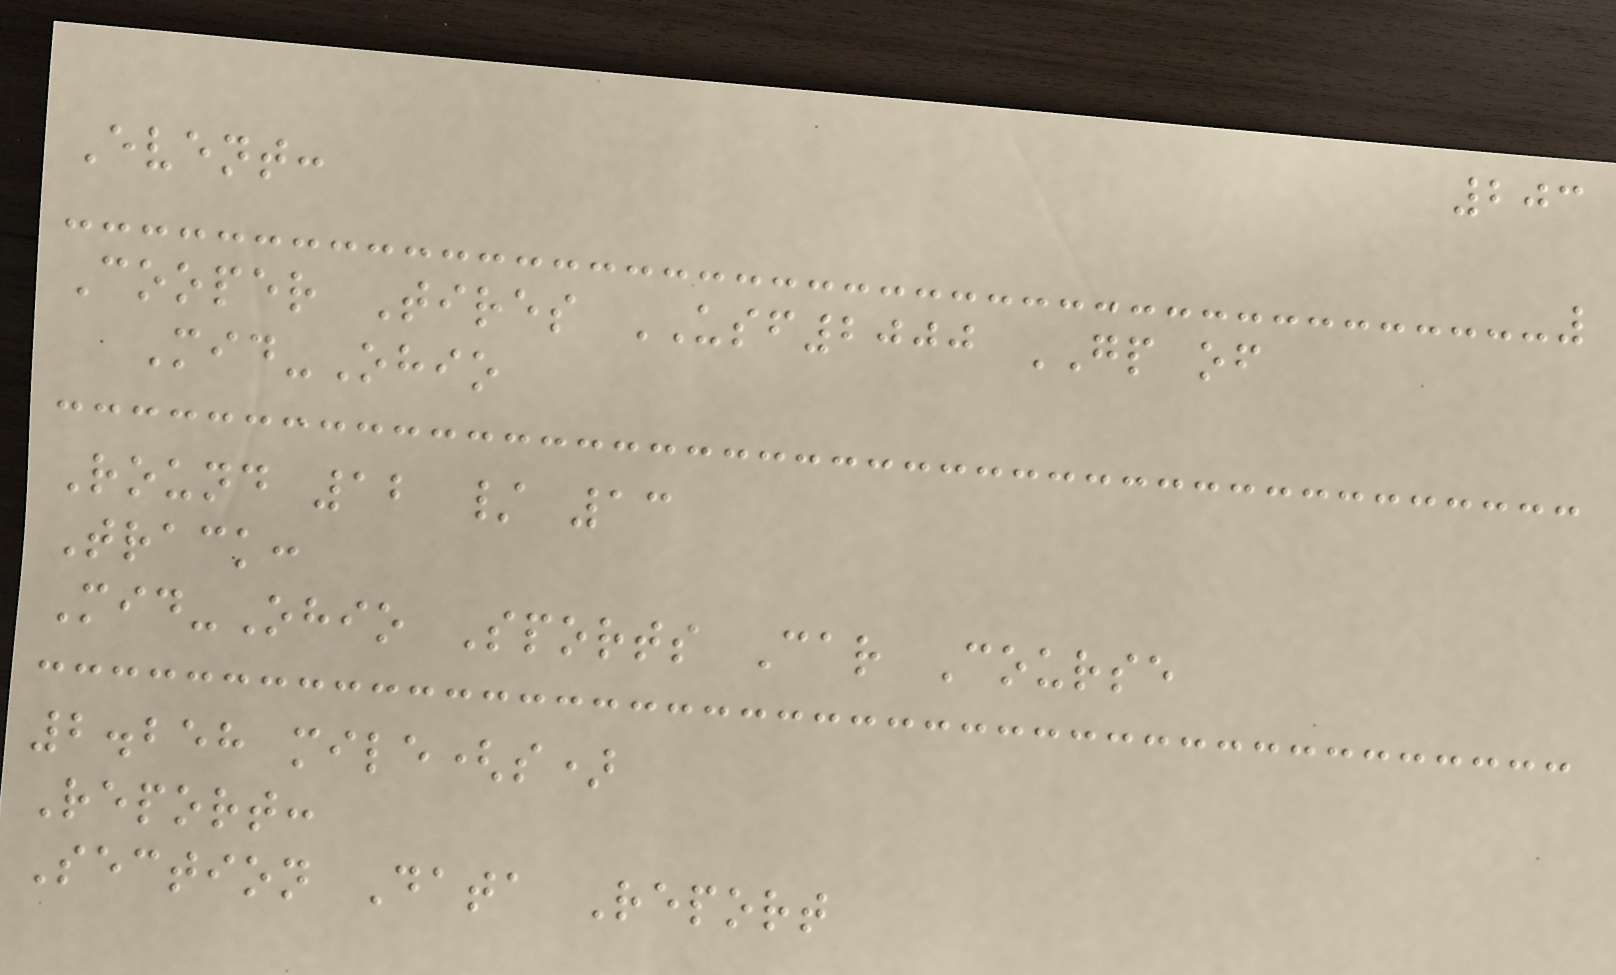203
Event:
Cooper Tires USF2000 GP of
Mid-Ohio
Round 12 / 13
Track:
Mid-Ohio Sports Car Course
2.258 mile(s)
Report:
Section Data Report
